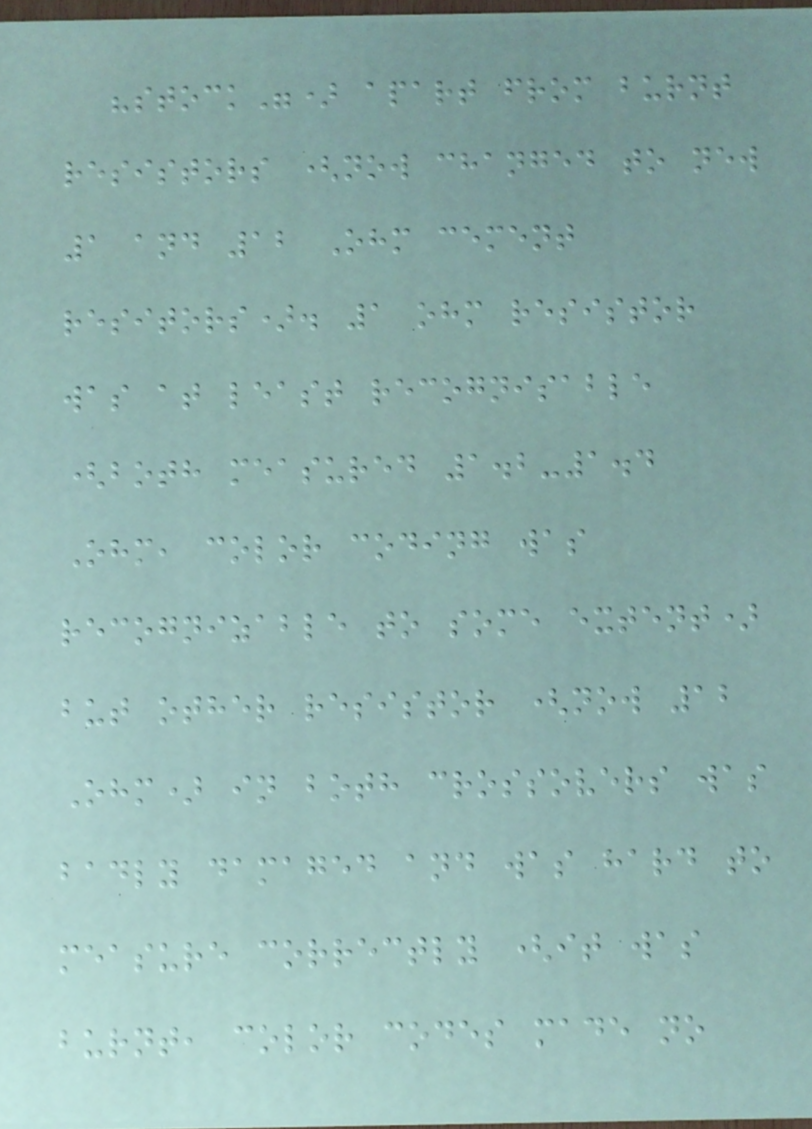"stock") apart from burnt
resistors (now changed to new
1 and 12 Ohm cement
resitors). 1 ohm resistor
was at least recognisable
(both measured 1.2-1.4
Ohm, color coding was
recognizable to some extent)
but other resistor (now 12
Ohm) in both crossovers was
badly damaged and was hard to
measure correctly (it was
burnt, color codes made no
